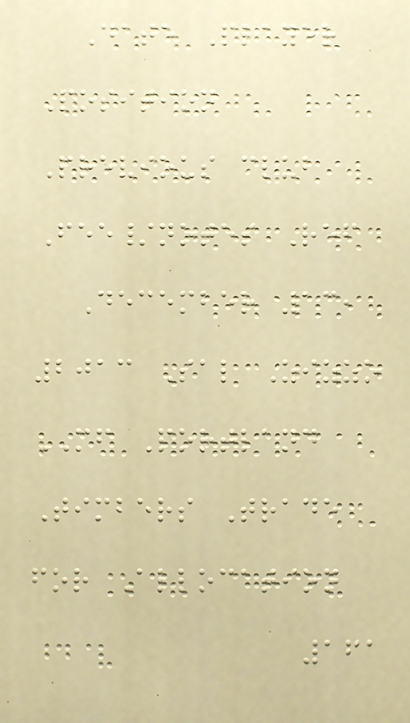Date Player
Position
Previous club
Fee/notes Ref
December 13,
2013 Sal Zizzo
MF Portland
Timbers Trade
for Allocation
161
